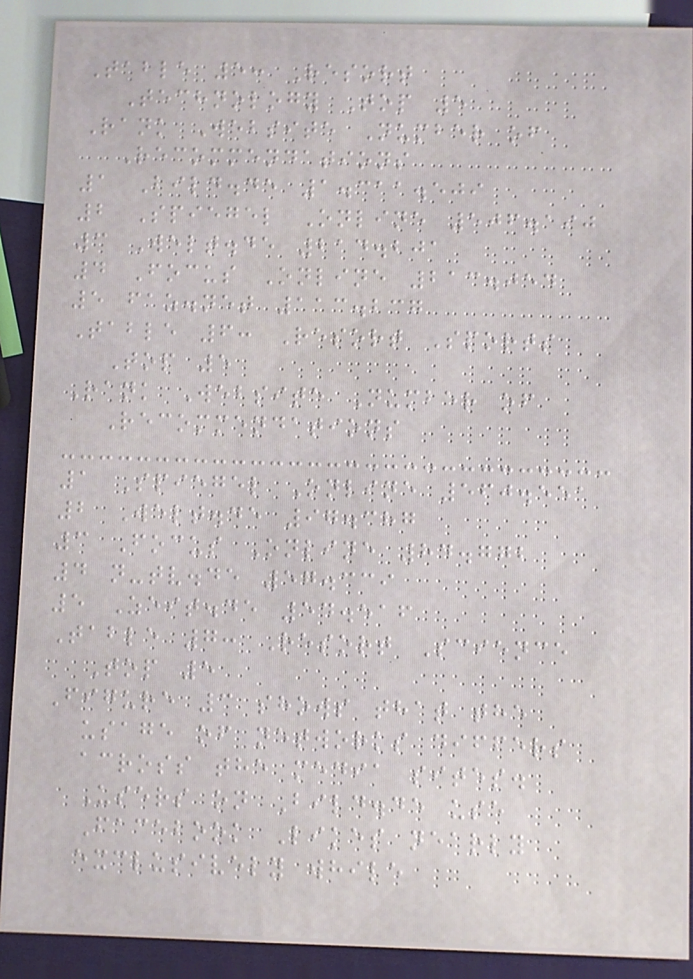Table 5: Resort
Technology Top 5
Rank Website Number of
Recommendations
1 Bild.de 1.311.509
2 Spiegel Online 506.190
3 Welt.de 214.201
4 Focus Online 213.054
5 faz.net 113.237
Table 6: Resort Sports
Top 5
Rank Website Number of
Recommendations
1 Spiegel Online 560.551
2 Welt.de 97.387
3 Focus Online 84.772
4 n-tv.de 57.339
5 Zeit.de 54.516
Table 7: Resort Science
Top 5
Figure 3 shows that the
usage of networks differs
across the media sites.
Users on Bild.de use
Facebook Likes nearly
exclusively while
